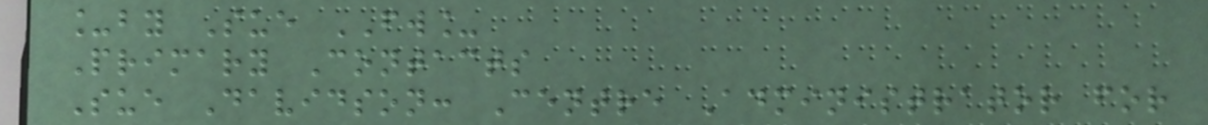_by Sue FW_
Primary Contacts
Sue Davidson: Centre Administrator for
